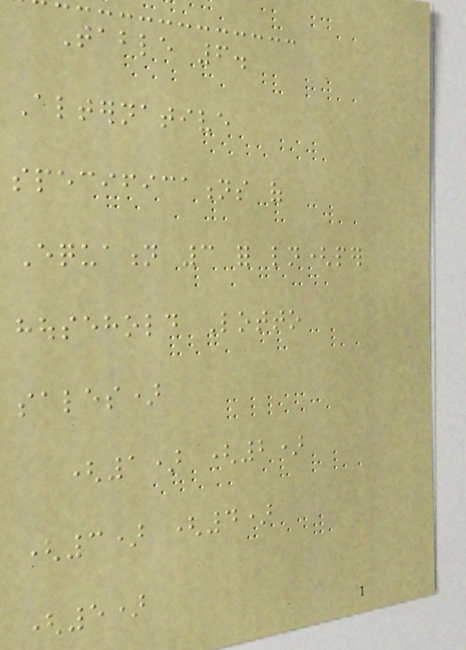Table 6.
Alternative
specifications of
Equation 3 for ln(per
household Lotto
sales)
(1) (2)
(3) (4)
(5)
